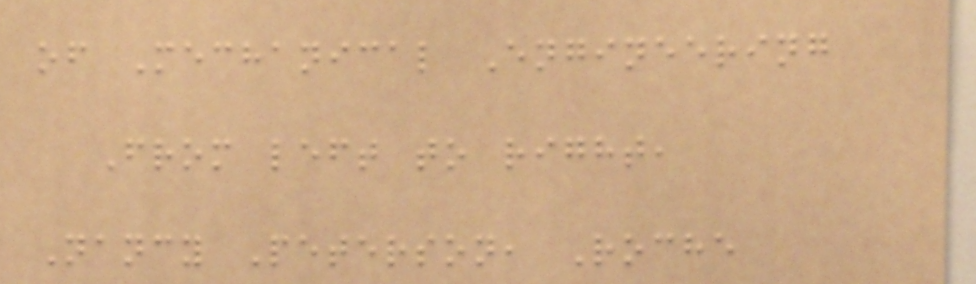of Mechanical Engineering
From left to right,
Nancy Peterson, Roche
